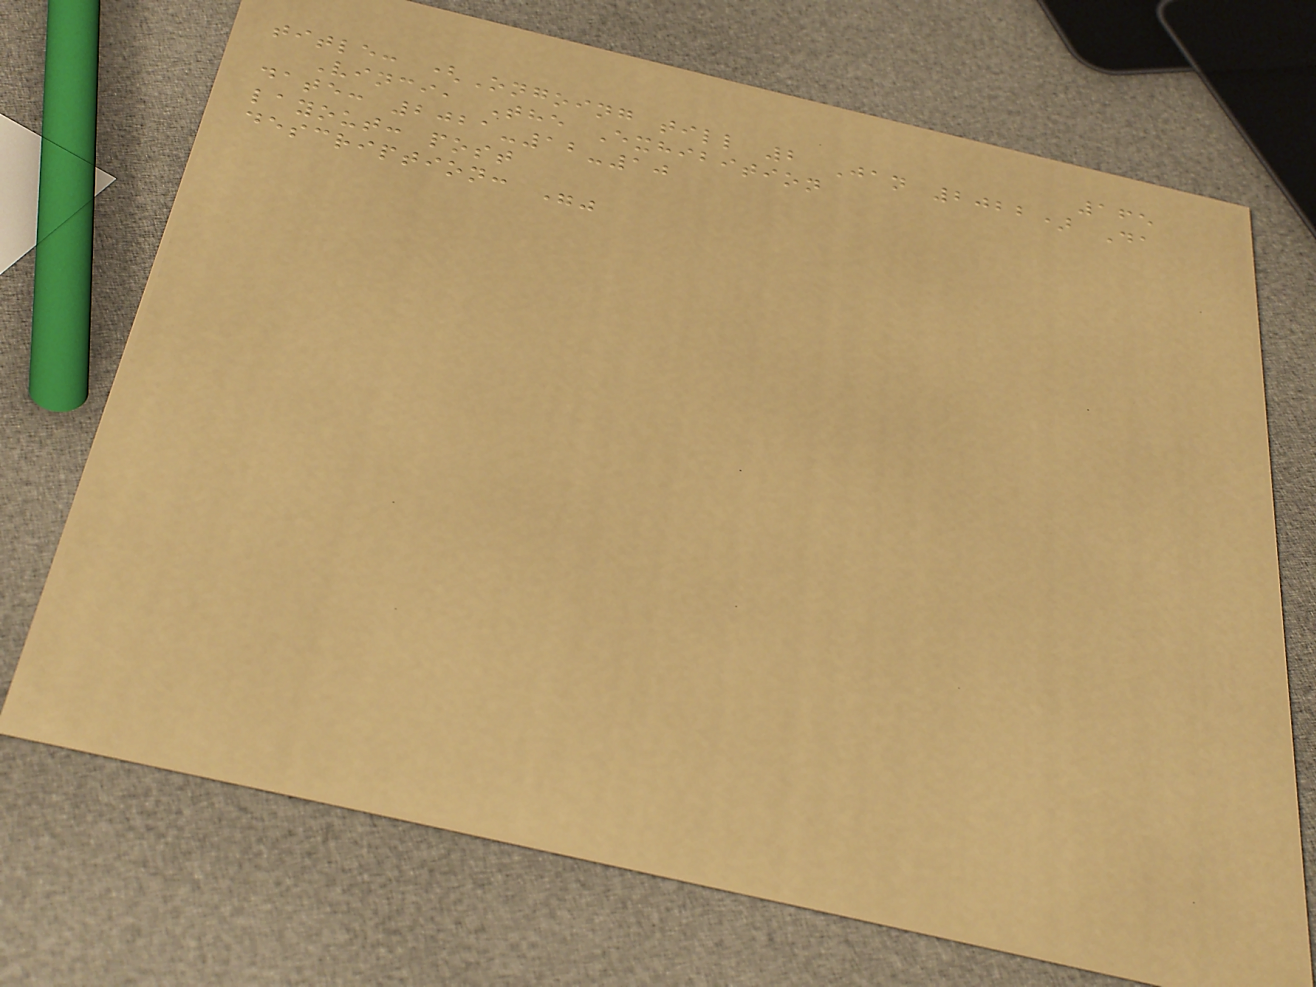165
title: (Ongoing till 2 Jan 2022) Da
Vinci, The Exhibition
date: 2021-12-10
layout: post
description: ""
